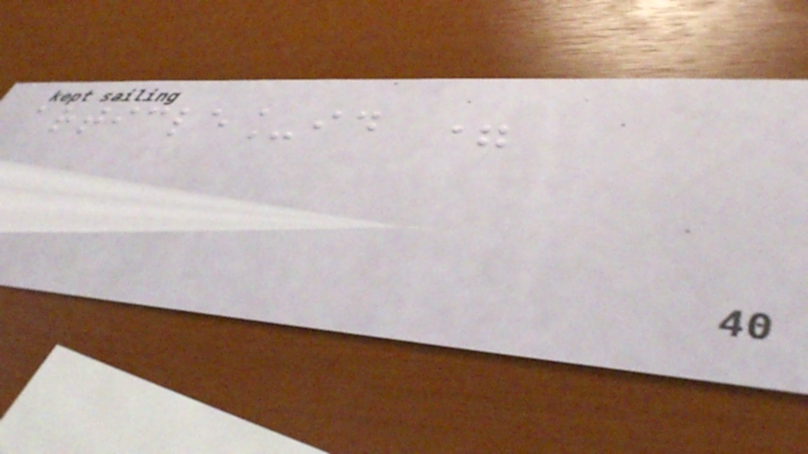article_id =
